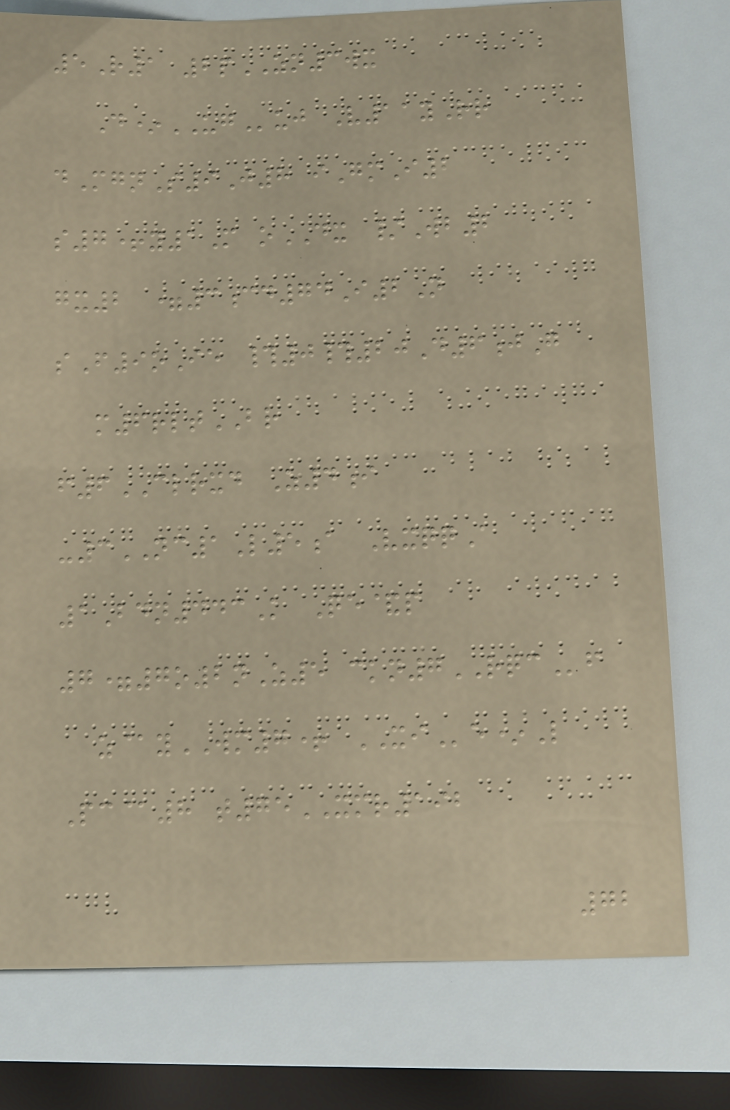5R1 2pZN3wx
D*UGuj V11yRr
dMgnS9J8 iGmI2
s7+y1M oDX /Wb2
gx2 =3cd74I2N
sF9oIe #0#20D6jG
m6rltBR
f6CLRXD Z4i
-3NC1L5a VxqqA
1Bdn443K Qe&p
7=7o2nZ5 ckn7RQCf
z@yWM7+ XIe*L
Pc@8 t75XMR192
72
